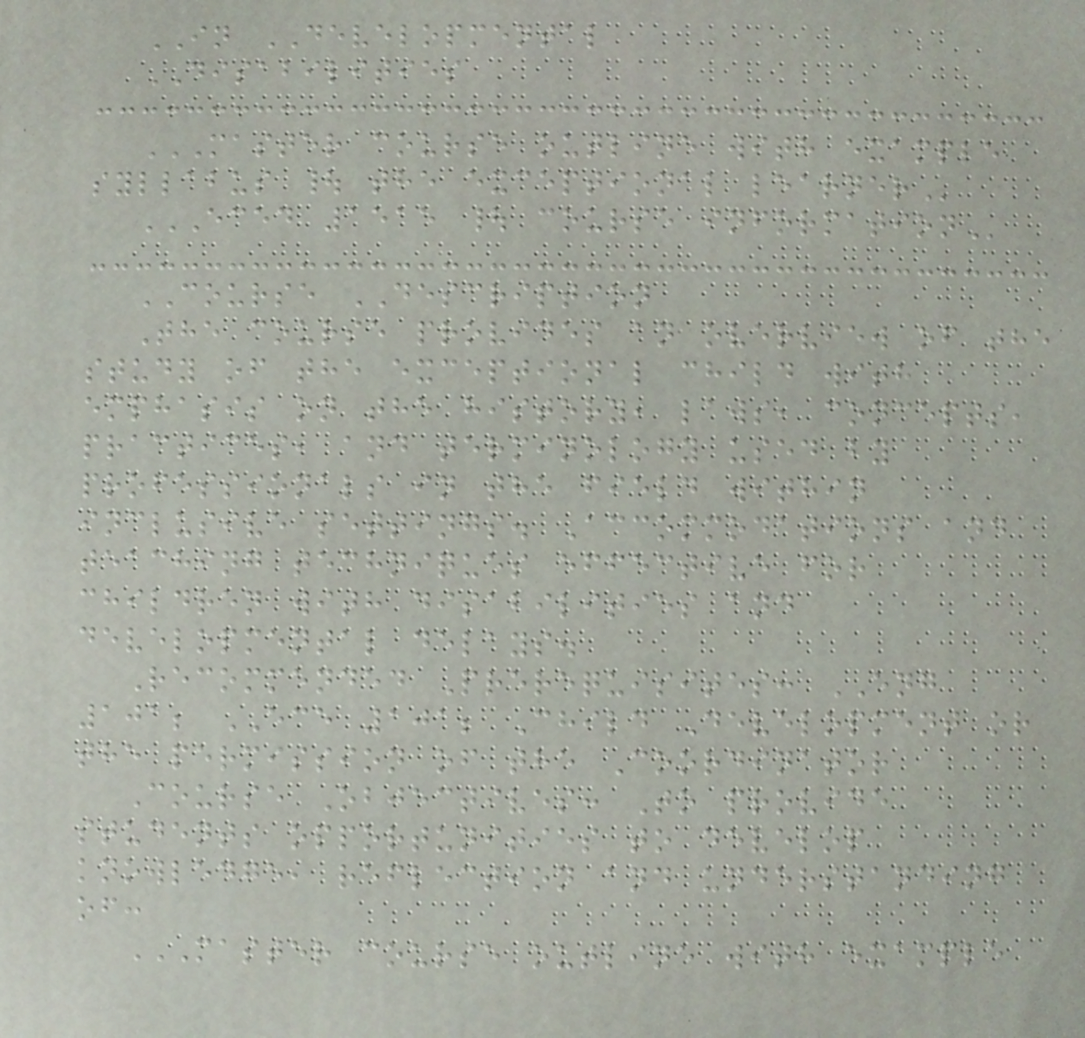IN DEVELOPMENTAL
DISABILITIES
MASTER COURSE OUTLINE WITH EXAMPLE
SYLLABUS | THE EXCEPTIONAL LEARNER
ECED 1515 | COURSE INFORMATION
COURSE DESCRIPTION
The course provides an overview of the
study of the exceptional child with
emphasis on the history, laws, concepts,
practices, and terminology used by
professionals in the field within
inclusive settings. Accommodations and
teaching techniques effective for
children with disabilities and
developmental delays.
Recommended Prerequisites: ENG
101; ECE 101; Child Development or
the permission of the Coordinator
Course Objectives: To provide
students opportunities to develop
knowledge, reflection and understanding
of:
MASTER COURSE OUTLINE WITH EXAMPLE
